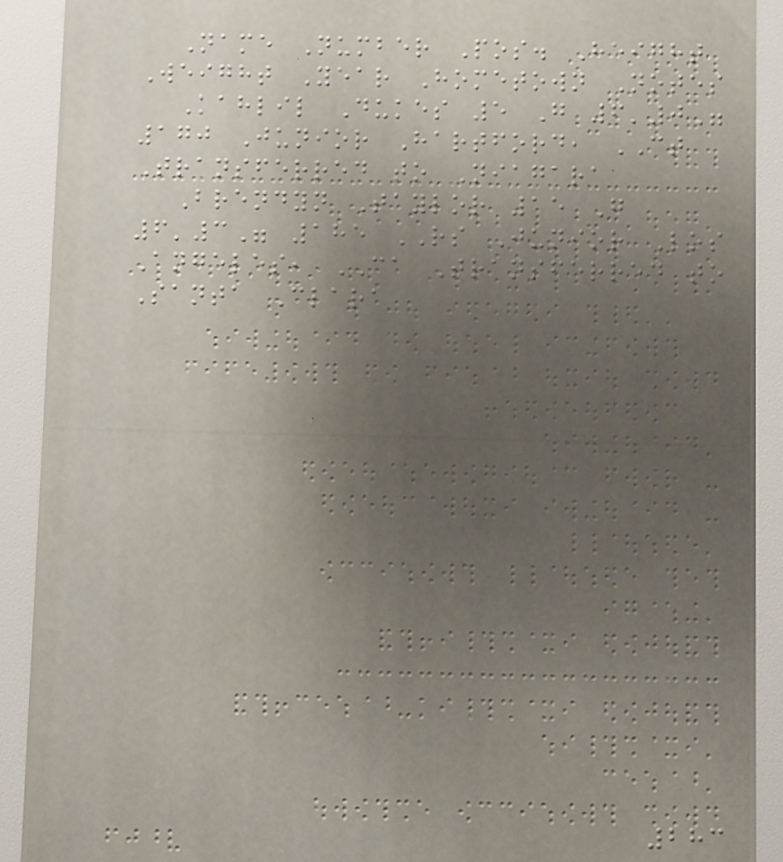Name Number Pos. Height
Weight Year Hometown Notes
Kahlil Dukes 5 G 6'0"
170 Junior Hartford, CT
Transferred to Niagara
Brendyn Taylor 15 G
6'3" 185 RS Junior Los
Angeles, CA Transferred to
Santa Clara
283
